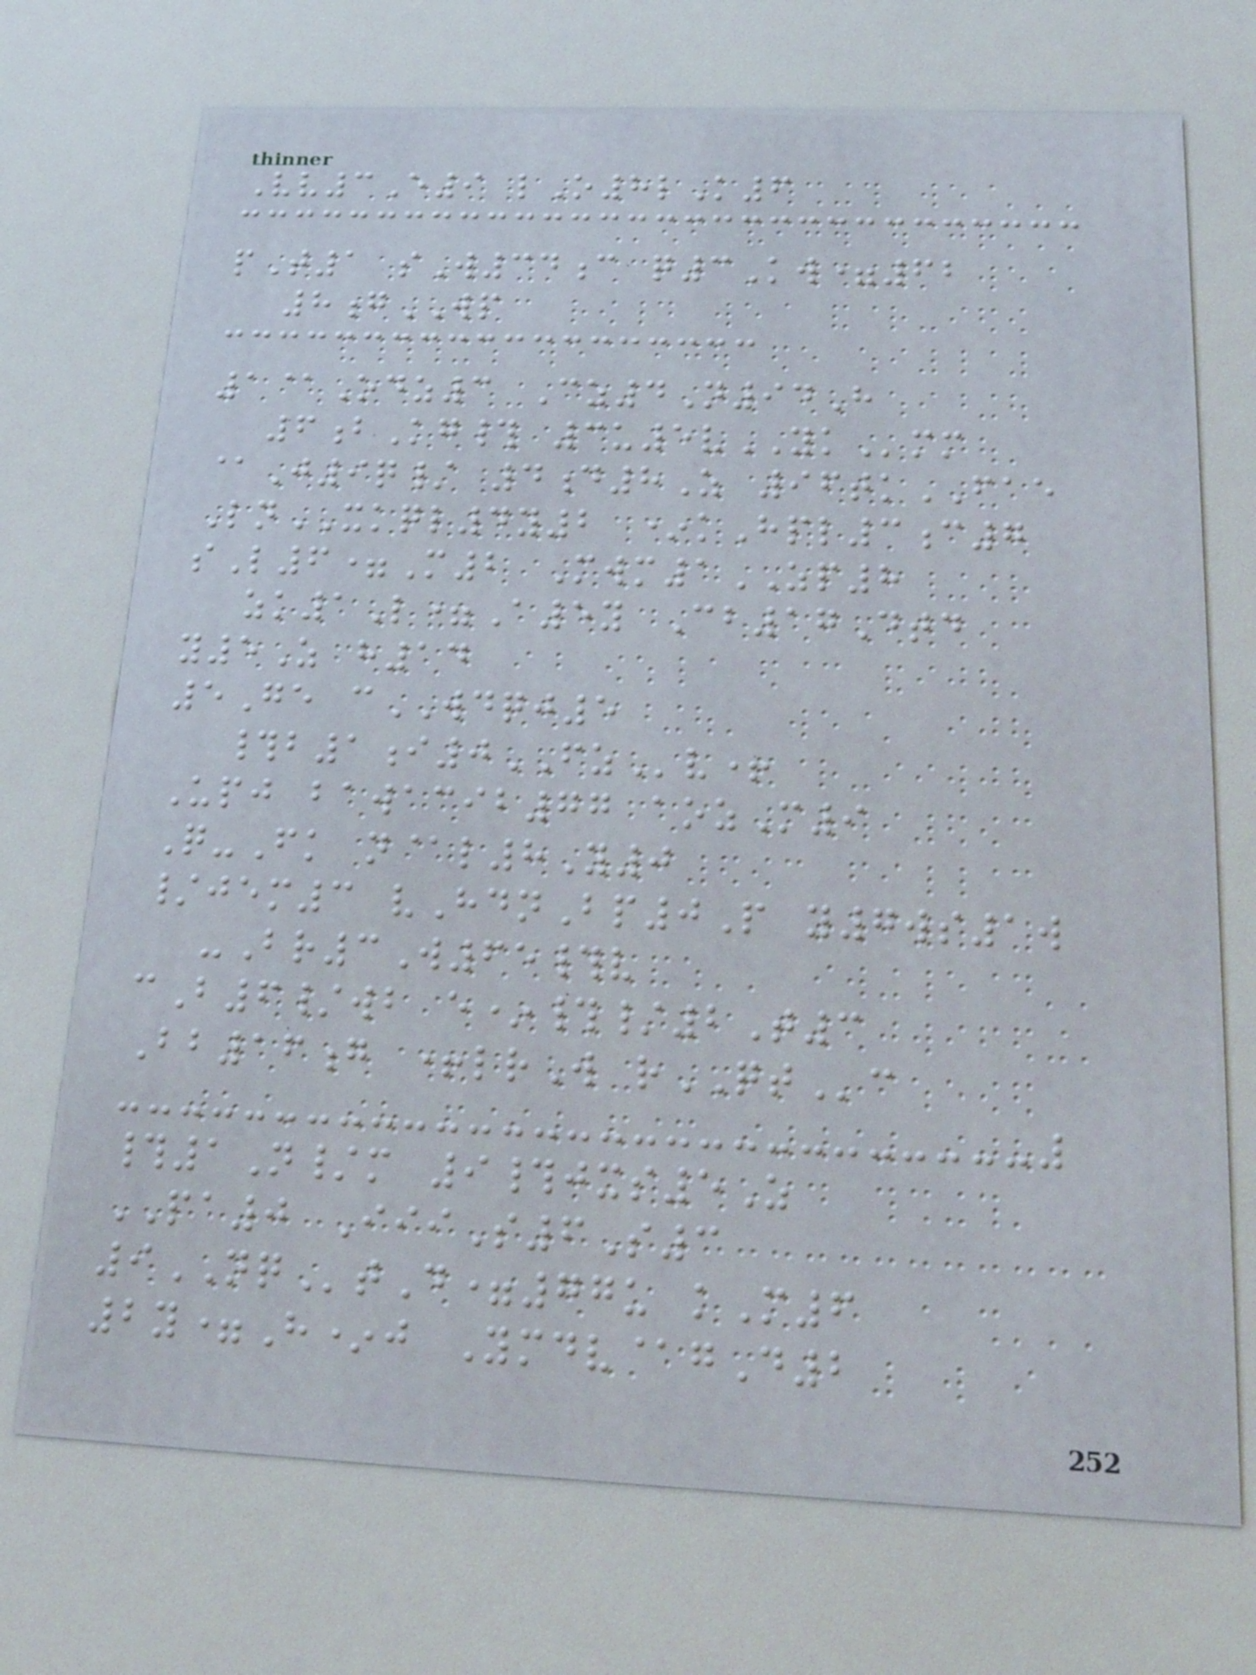Vv3E9 lO8lK6
pT1 sW34c q3Kw=62
8gWP
1@Odz3 Cz4N94H
6bKg# 3u5vYKmm
@J9q/ 4d8Z 96tkFAE
LnXKQL4y2 *kHpl3c7
sL6=M2 Mwm1ZP8
zk1L=A5y Cb17Dtd
y5Z h14
5Ge cWDQJ5
#b1i0FZv+
Upj bawacib77 aozM9
Q-Fk n@l8Y0
/jem3 vHdnBp0P y7ws1w
-Br3W65#v
cB6/wb e*#/2T3
Bb16g +lrW rQTc
#1N/m 9#jxs5Z
PA0 IiiS6S3
9NQtD=77u kM6
2y=H*j Ymdv@gD2
